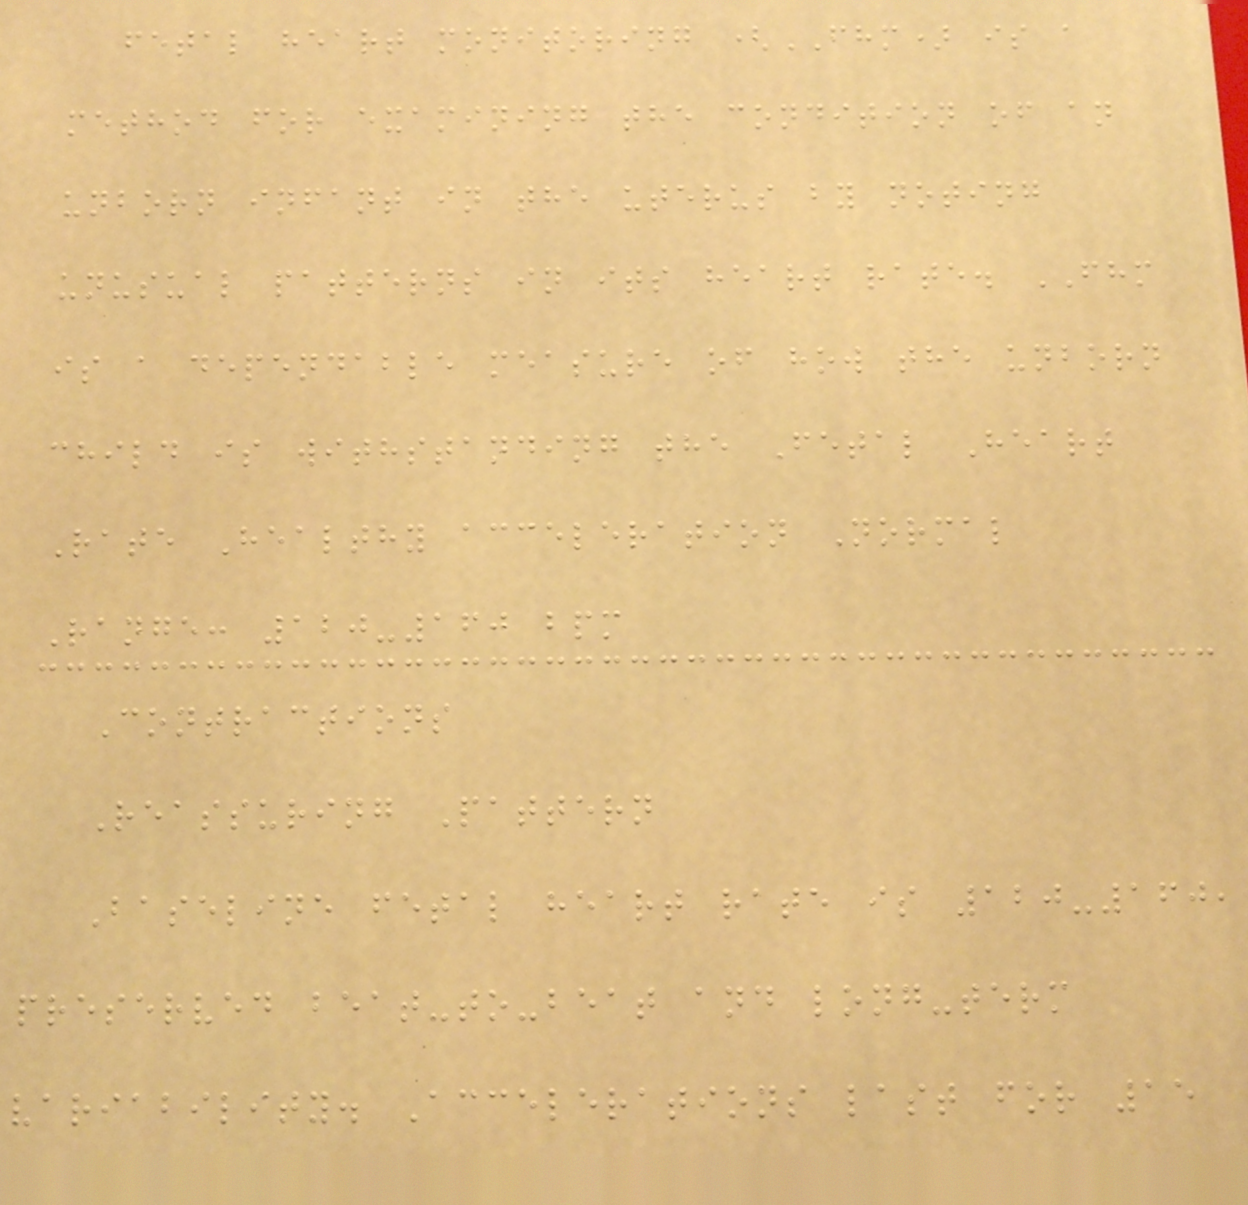fetal heart monitoring (FHM) is a
method for examining the condition of an
unborn infant in the uterus by noting
unusual patterns in its heart rate. FHM
is a dependable measure of how the unborn
child is withstanding the Fetal Heart
Rate Healthy acceleration Normal
Range: 120-160 bpm
Contractions
Reassuring Pattern
Baseline fetal heart rate is 120-160,
preserved beat-to-beat and long-term
variability. Accelerations last for 15
